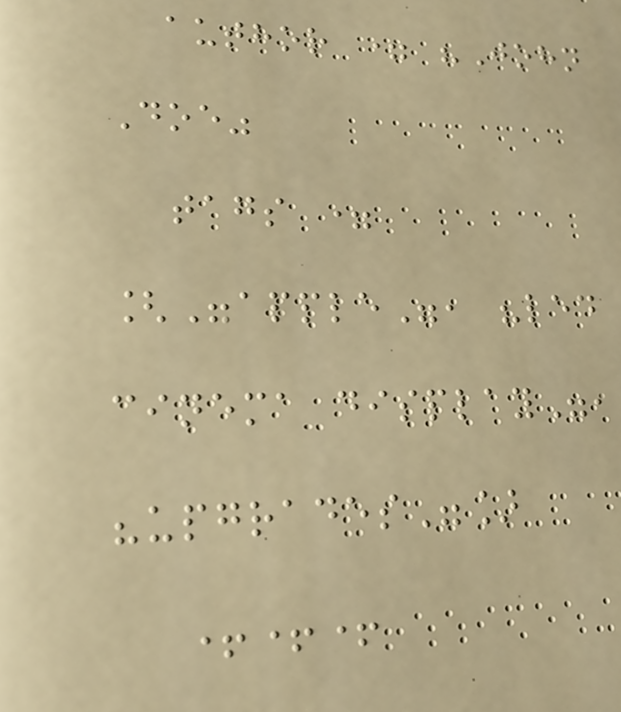author = "John
Doe"
tags =
["apple", "led
cinema display",
"upgrades"]
+++
